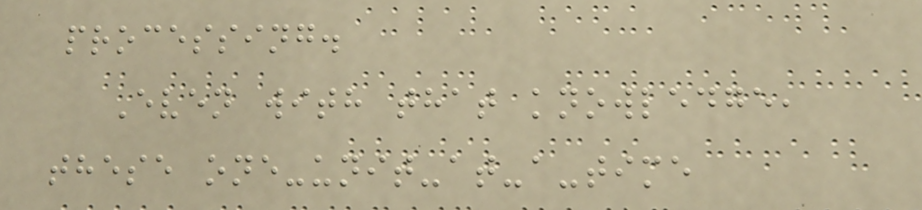processing.
Even with that knowledge,
these one-unit-at-a-time
